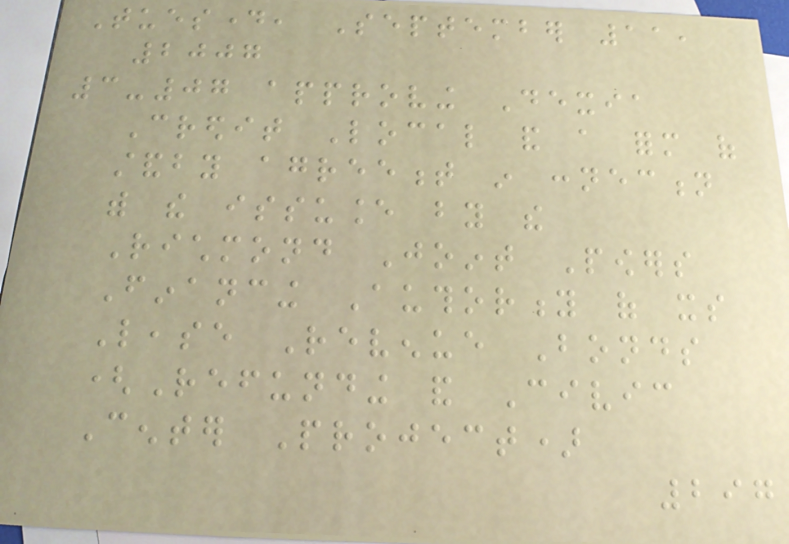Tuesday, September 11,
2007
3-07 approving Dexia
Credit Local and a form of
standby agreement in connection
with the issuance by the
Richmond Joint Powers
Financing Authority of its
Lease Revenue Bonds
(Refunding and Civic
Center Project)
297
